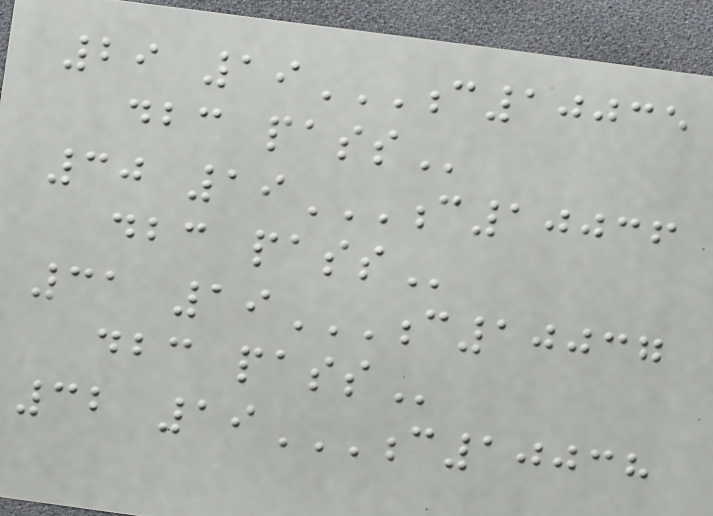29 19C10035
DBC PASS
30 19C10036
DBC PASS
31 19C10037
DBC PASS
32 19C10038
